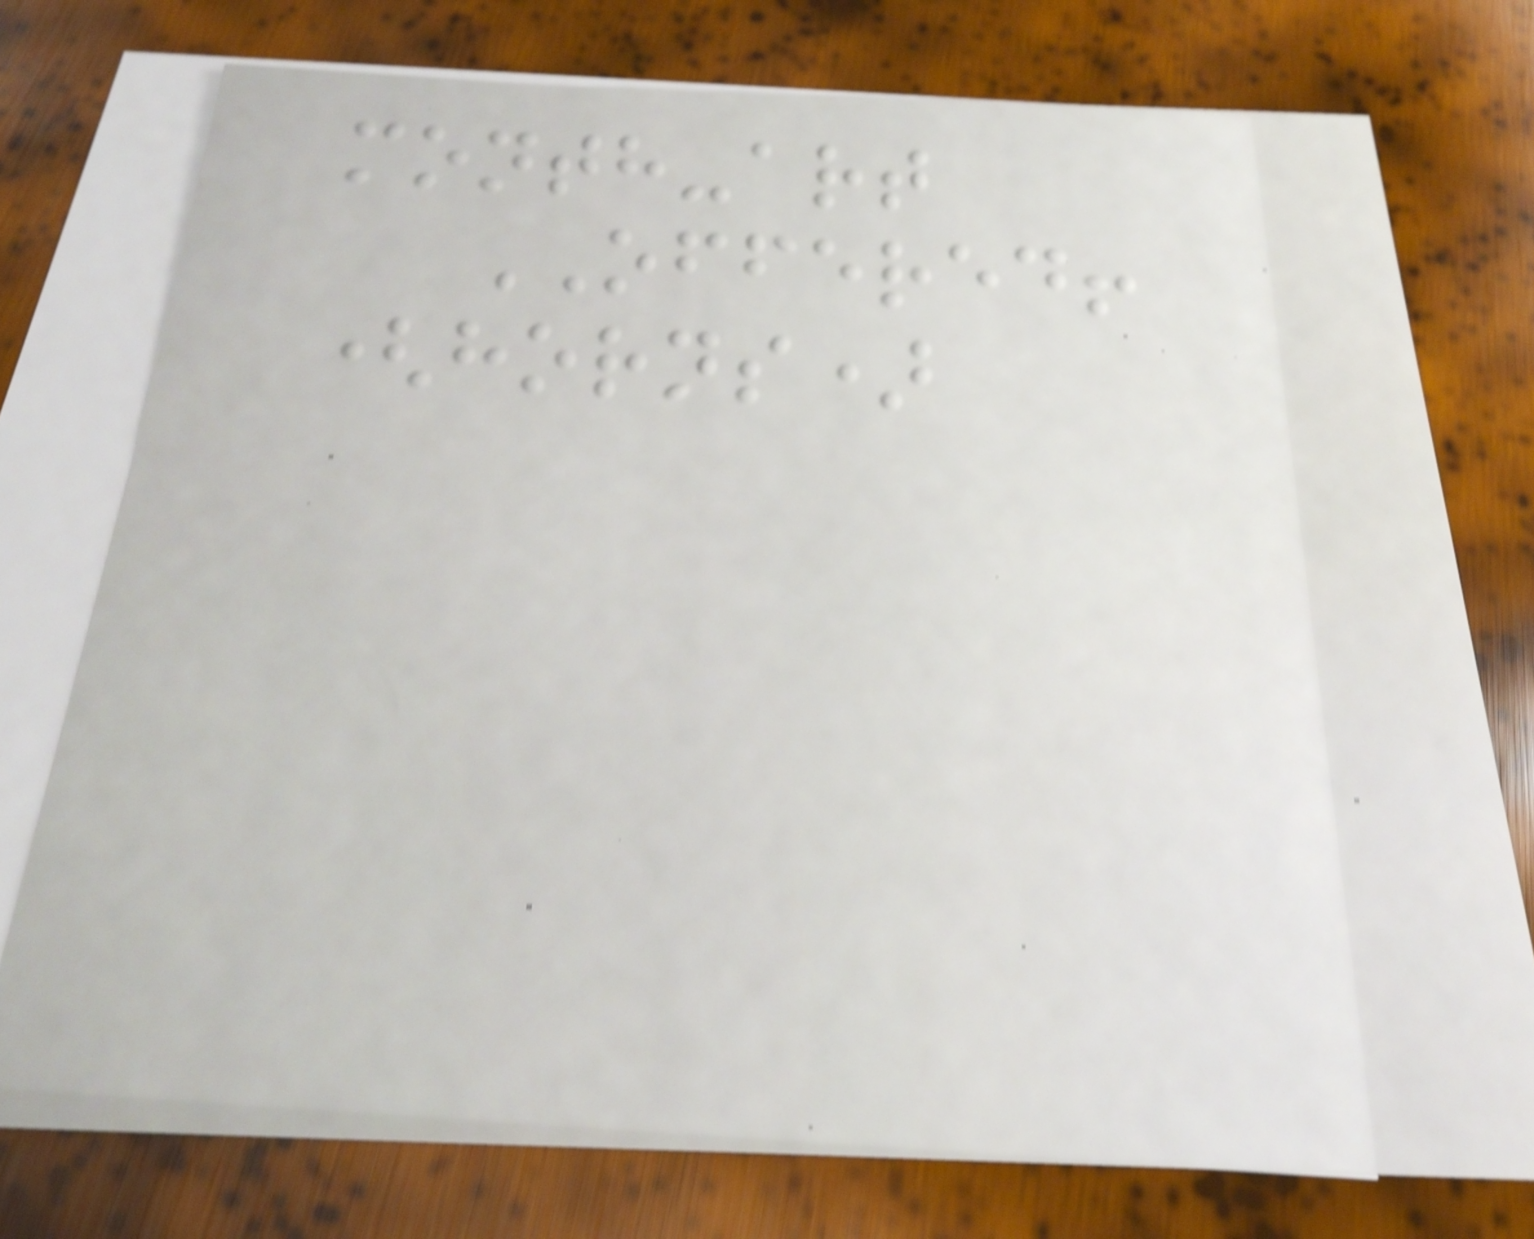month-art
OFFERED!
(horns)
